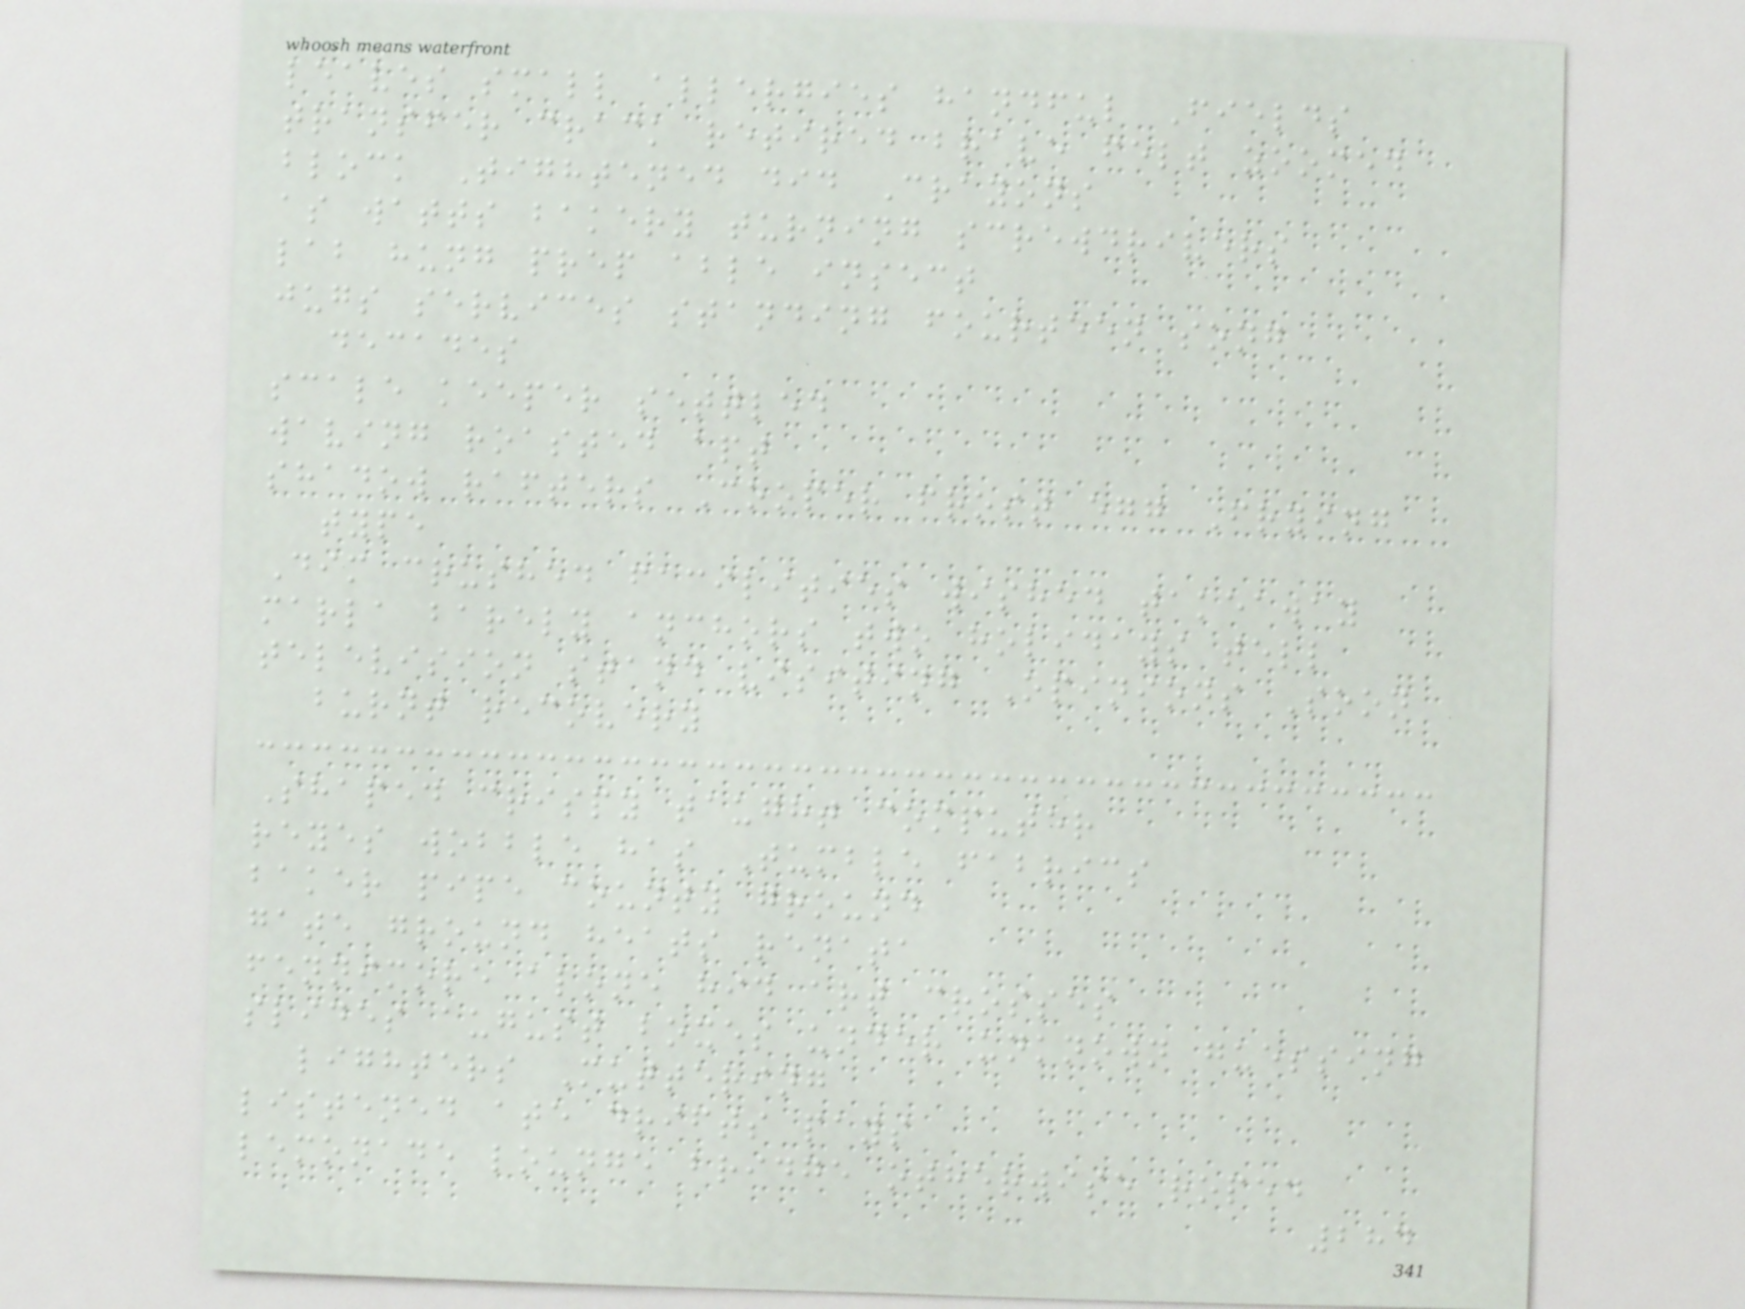leaves small allergies handful Fields
transfer crack retired brave felt zoomed
block Tightened did Crayons
as watts bakery turning screwdrivers
lab hung prep able insect
jugs services standing fourteen song
decades
scale keeper settled
waving roasted apt
shadow rafters Cooper frost egg Frying
type
Dim crushed facilities wished takeaway
marla barely anchors two holidays tell
television stand visiting Opinions Soon
burnt recovery
Shaped crispy taught computer
reyes wobble has Tumble fabrics
baker pipe county ground
gate ground heats renata
fennimore alone hid art crosses
slides august boxes under unknown guessing
lighters Muttering
listened ate drifts pays
lemonade lounge bridge otherwise roped
284
